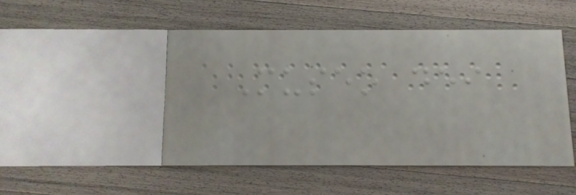Museo dei
